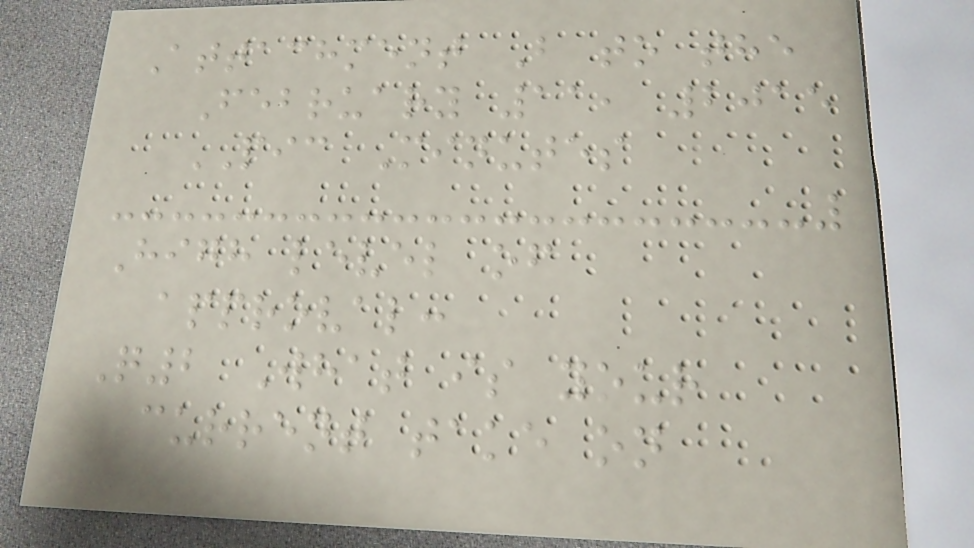Attachment B to the
February 11, 2015
PIC Minutes
High level of
approval:
Q2 What is your
current take on
